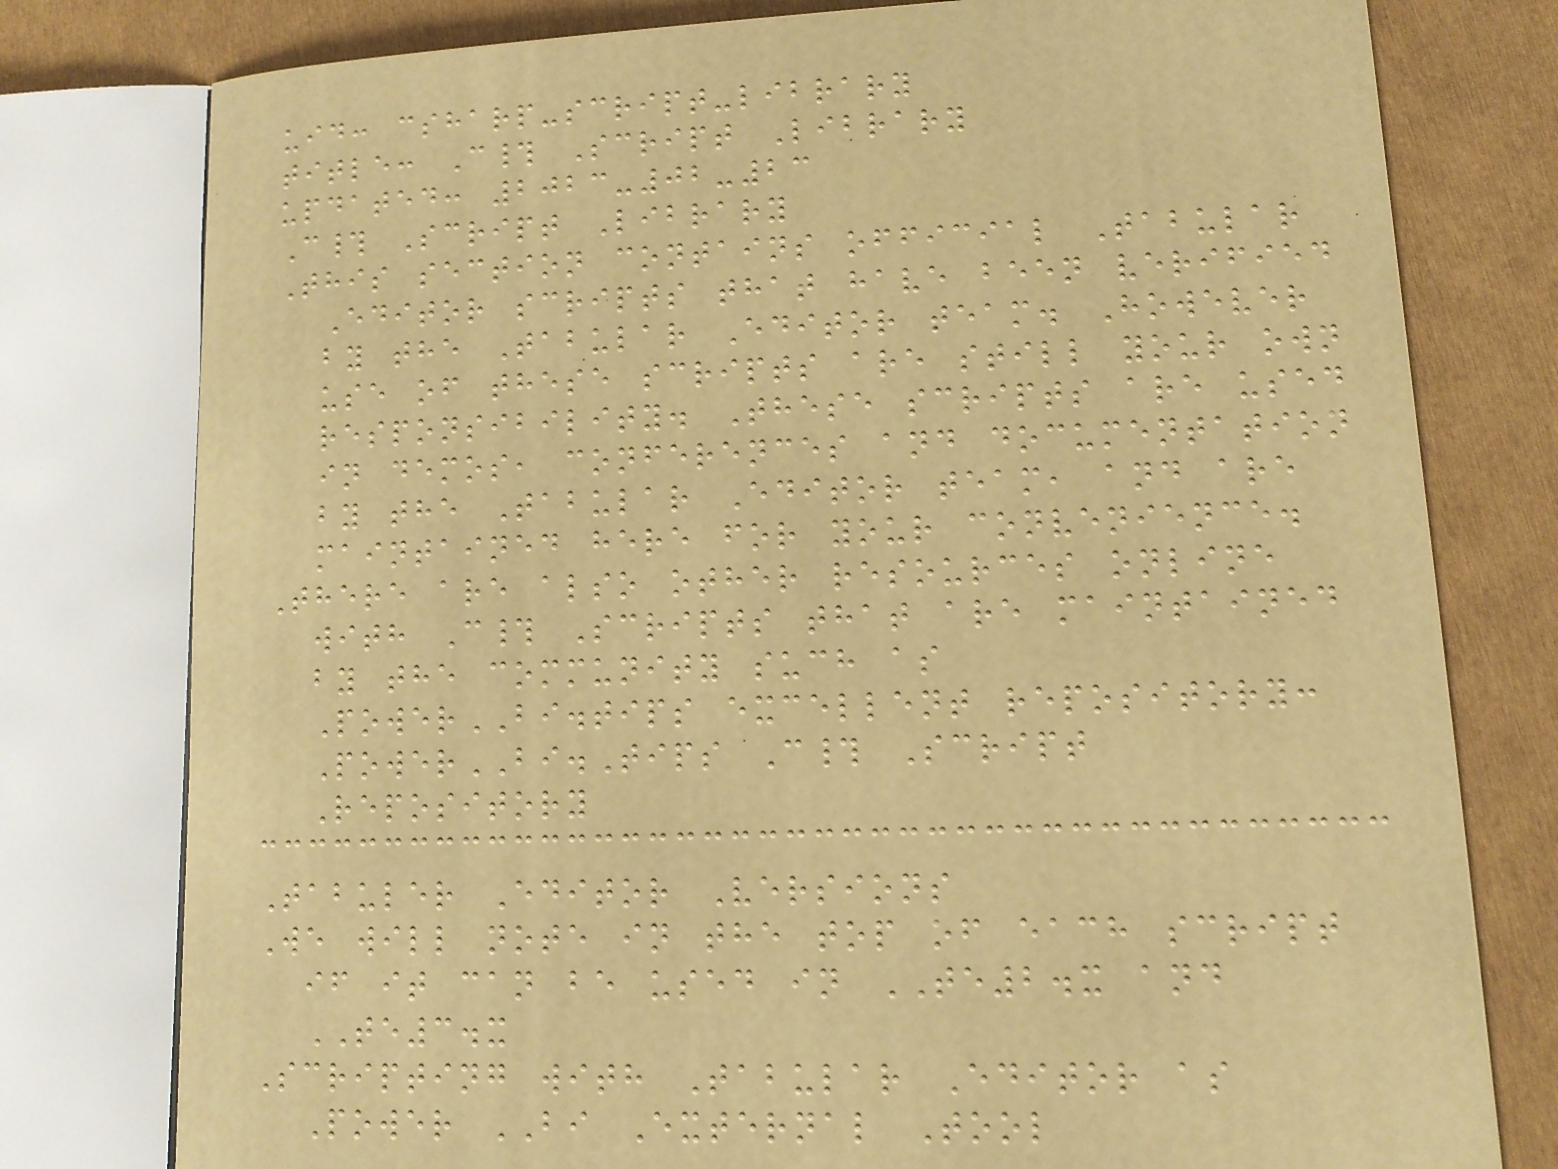uid: csharp-script-library
title: C# Script Library
updated: 2023-02-23
C# Script Library
This section contains official Tabular
Editor scripts that have been verified
by the Tabular Editor team. However
use of these scripts are still your own
responsibility. These scripts are used
in demos, conferences and documentation
by the Tabular Editor team, and are
maintained here for your convenience.
There are also other resources online
with C# Scripts that are maintained
by the community such as
PowerBI.tips excellent repository:
PowerBI.Tips C# Script
Repository
Tabuler Editor Versions
We will note in the top of each script
if it can be used in TE2.x and
TE3.x
Scripting with Tabular Editor as
Power BI External Tool
